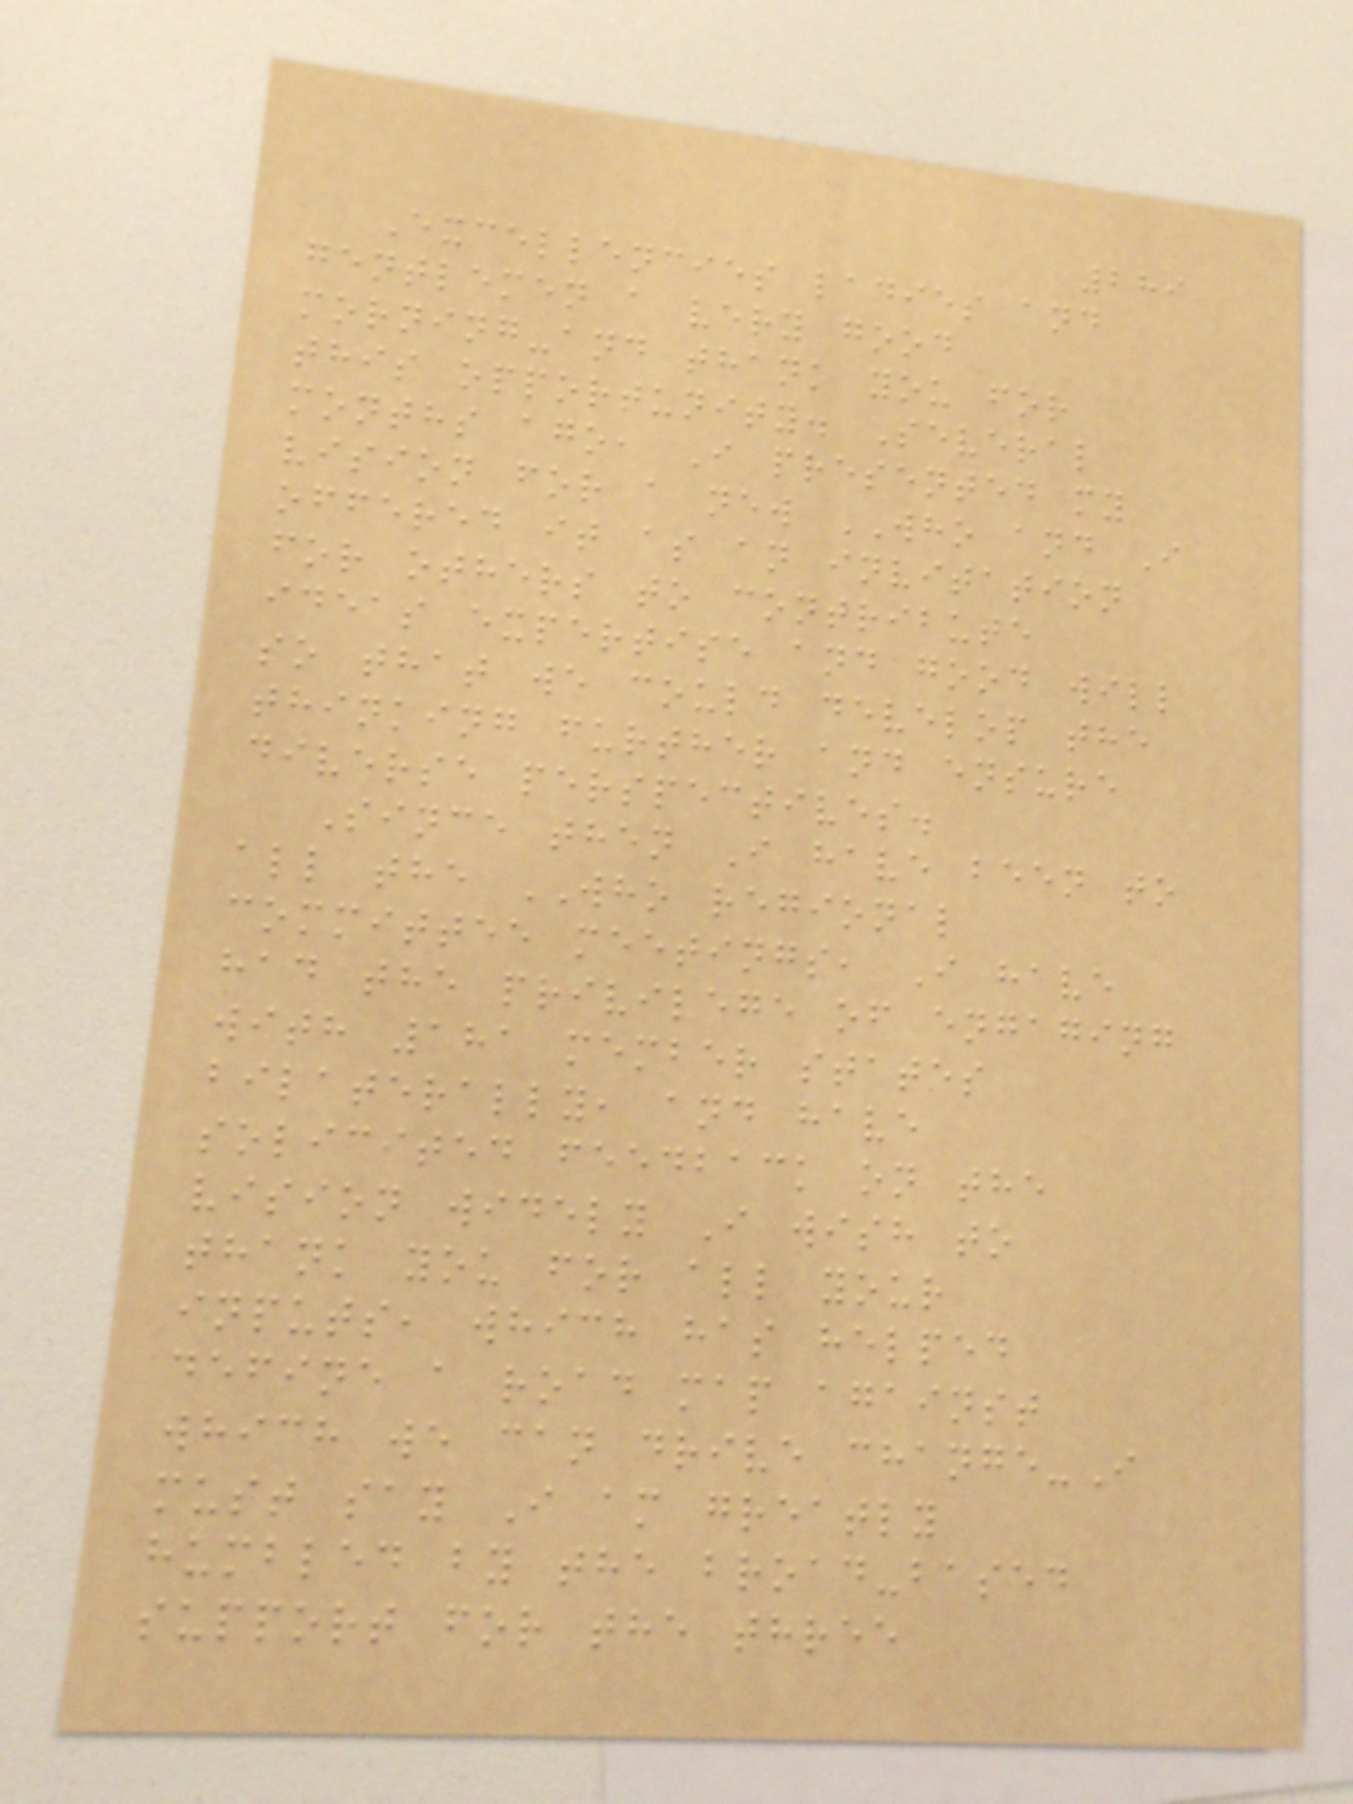289
Excellencies ladies and
gentlemen a very good
morning-and thank you for
this opportunity. Several
months ago, I presented my
vision for a new WHO and I
offered it as an invitation
for others to contribute
ideas expertise and good will
so that we could develop the
thinking further and ensure
diverse perspectives.
Since then I have been to
all the WHO regional
committee meetings, I have
had the privilege of engaging
with 181 member states
bilaterally, and have
solicited feedback on the
vision widely I wish to
thank you for all your
inputs, which has helped
define a road map against
which we can drive change-I
must say I am greatly
humbled by the broad-based
support for the three
